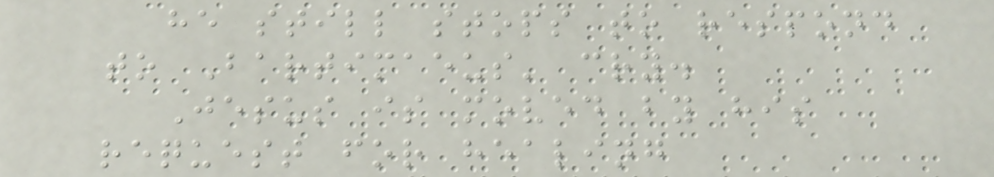he still stops to respond
to Bartimaeus' cry.
Jesus is moved by his
request for healing
